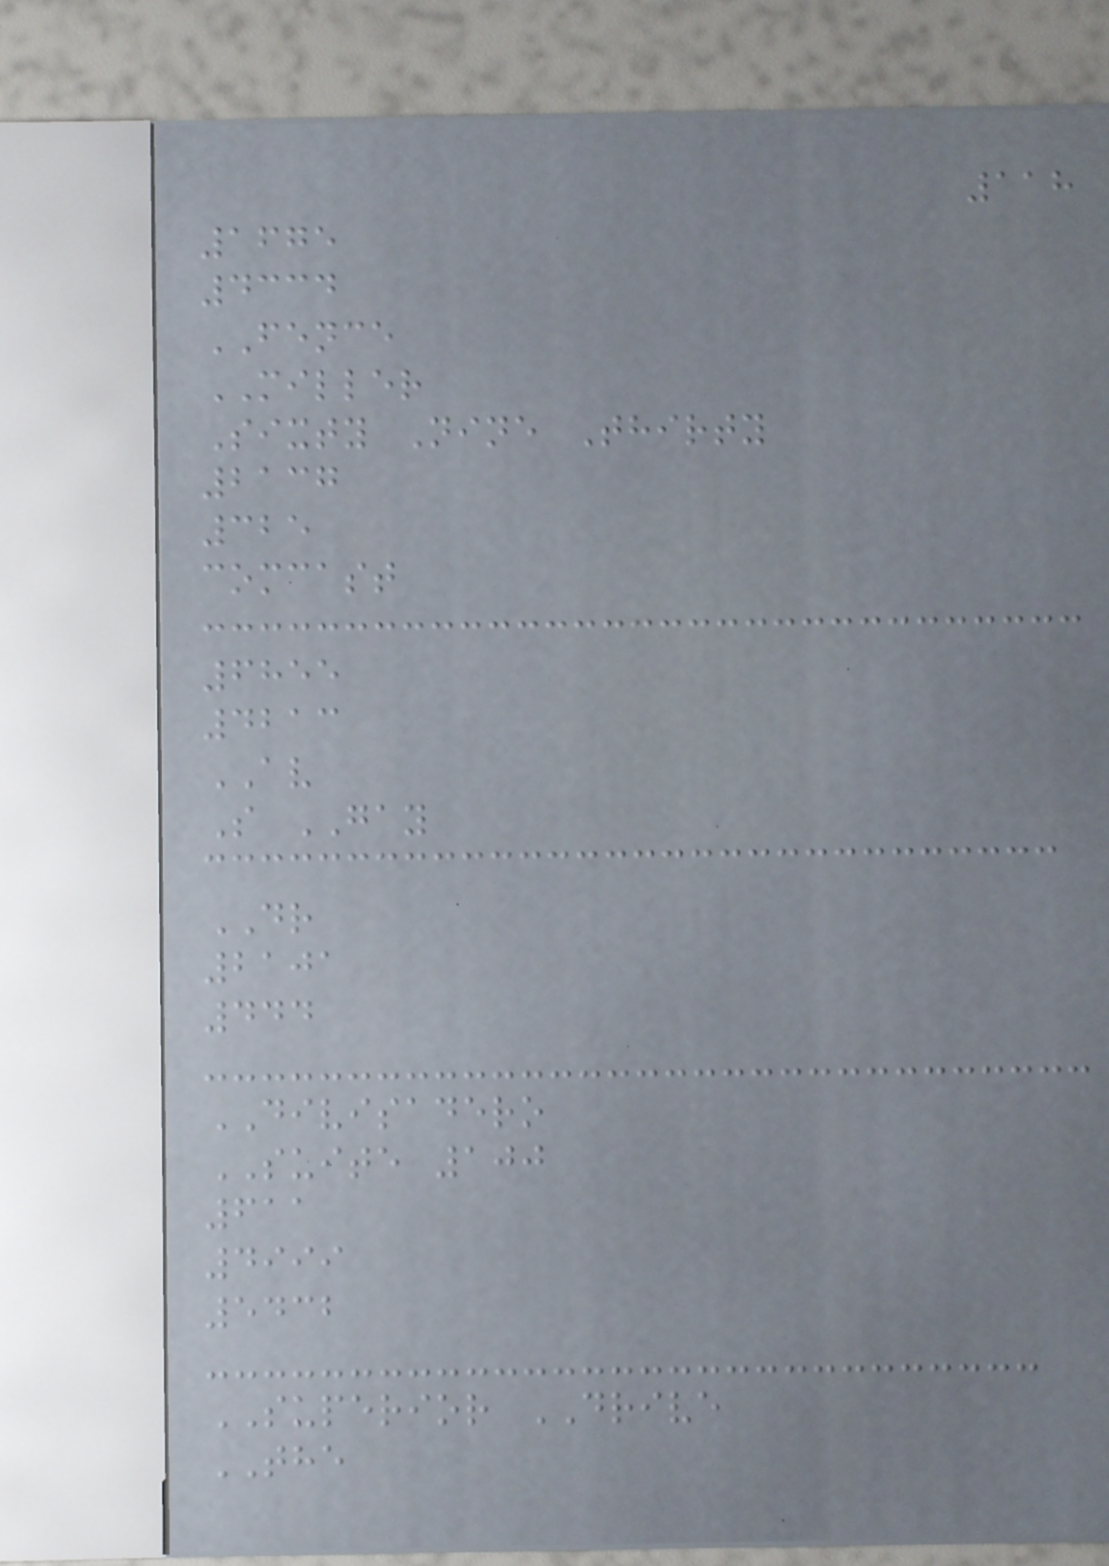118
1675
4334
FENCE
MILLER
Sixty Nine Thirty
2137
325
comcast
6855
4213
AV
S GAY
DR
2101
444
DIVISADERO
SUITE 100
611
4999
5432
SUPERIOR DRIVE
THE
